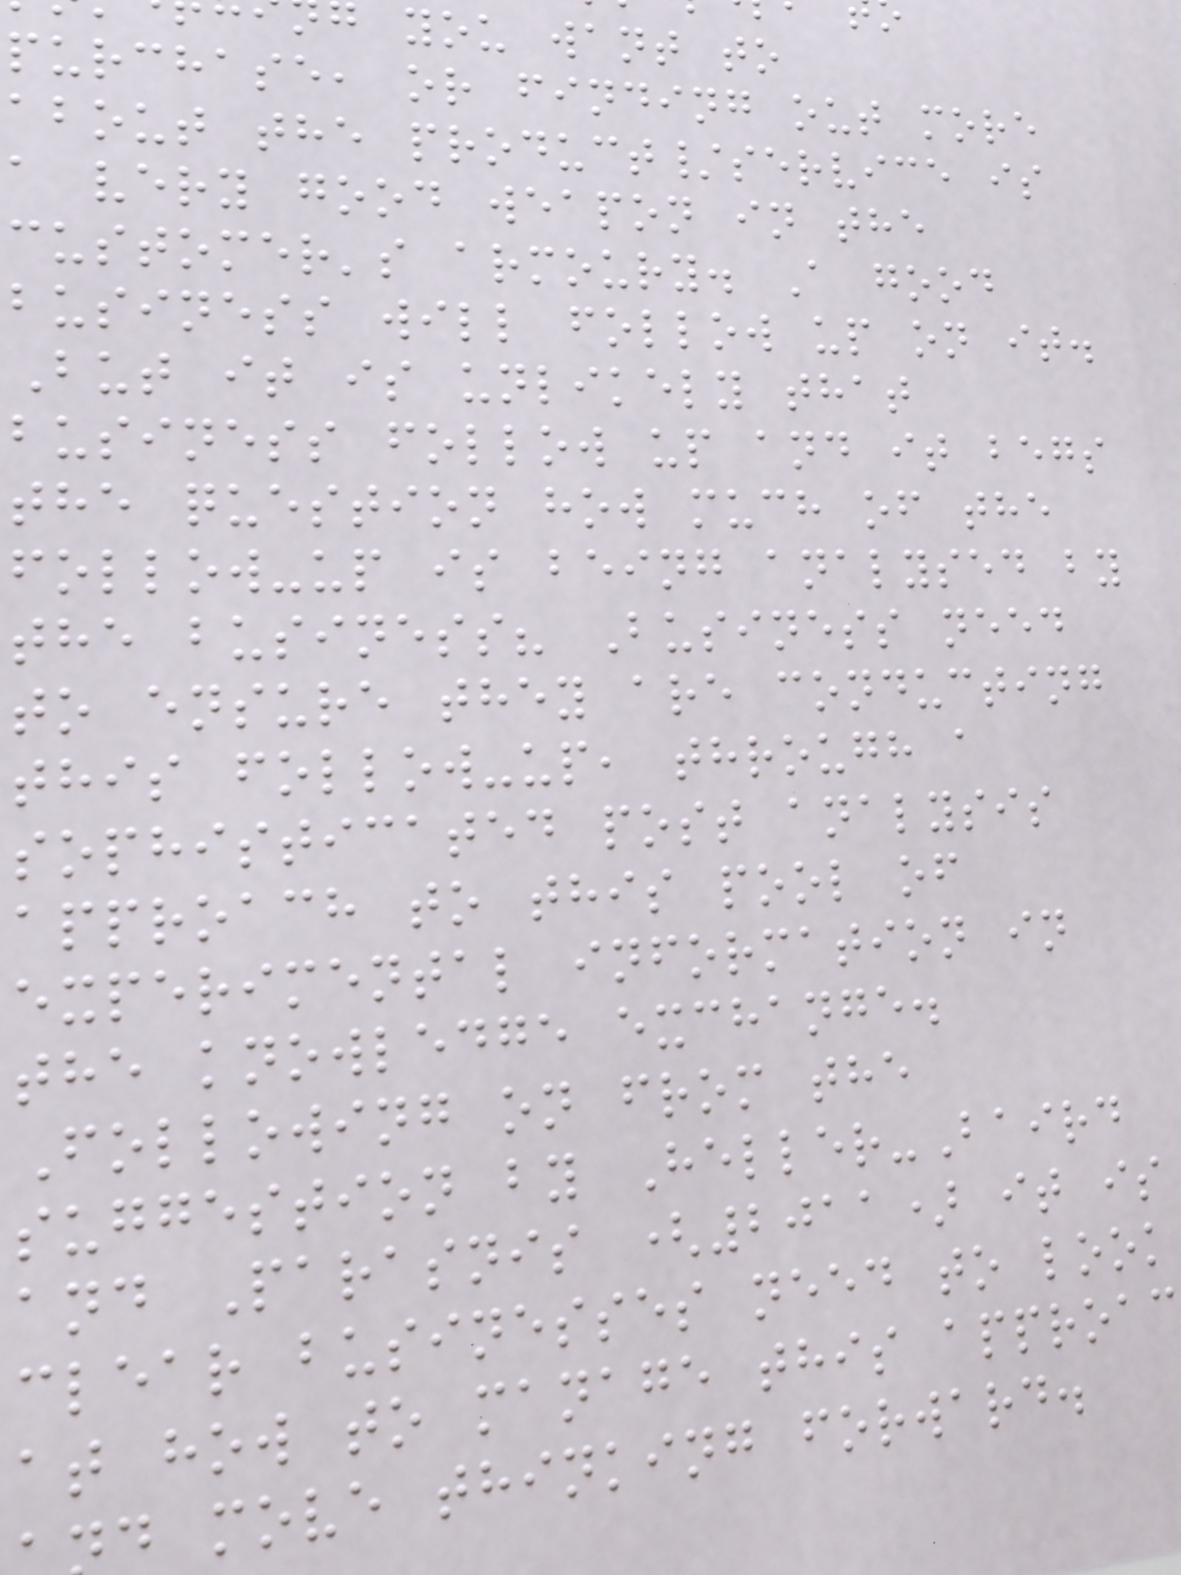you want to
purchase, or finding out more
about the product/service is
a very good weapon in the
customer's armoury. A good
business will follow up on it.
But it is unlikely that
business follow up and it begs
the question how much of the
follow-up is being analysed by
the business? Business need
to ensure they are conducting
this follow-up, through a
sophisticated post analysis
approach to this pool of
experimental information in
the knowledge exchange.
Following on from the
suggestion by Heller-Baird
and Parasnis (2011) it is
clear businesses need to look
at how to manage this approac
d move thinking forward.
